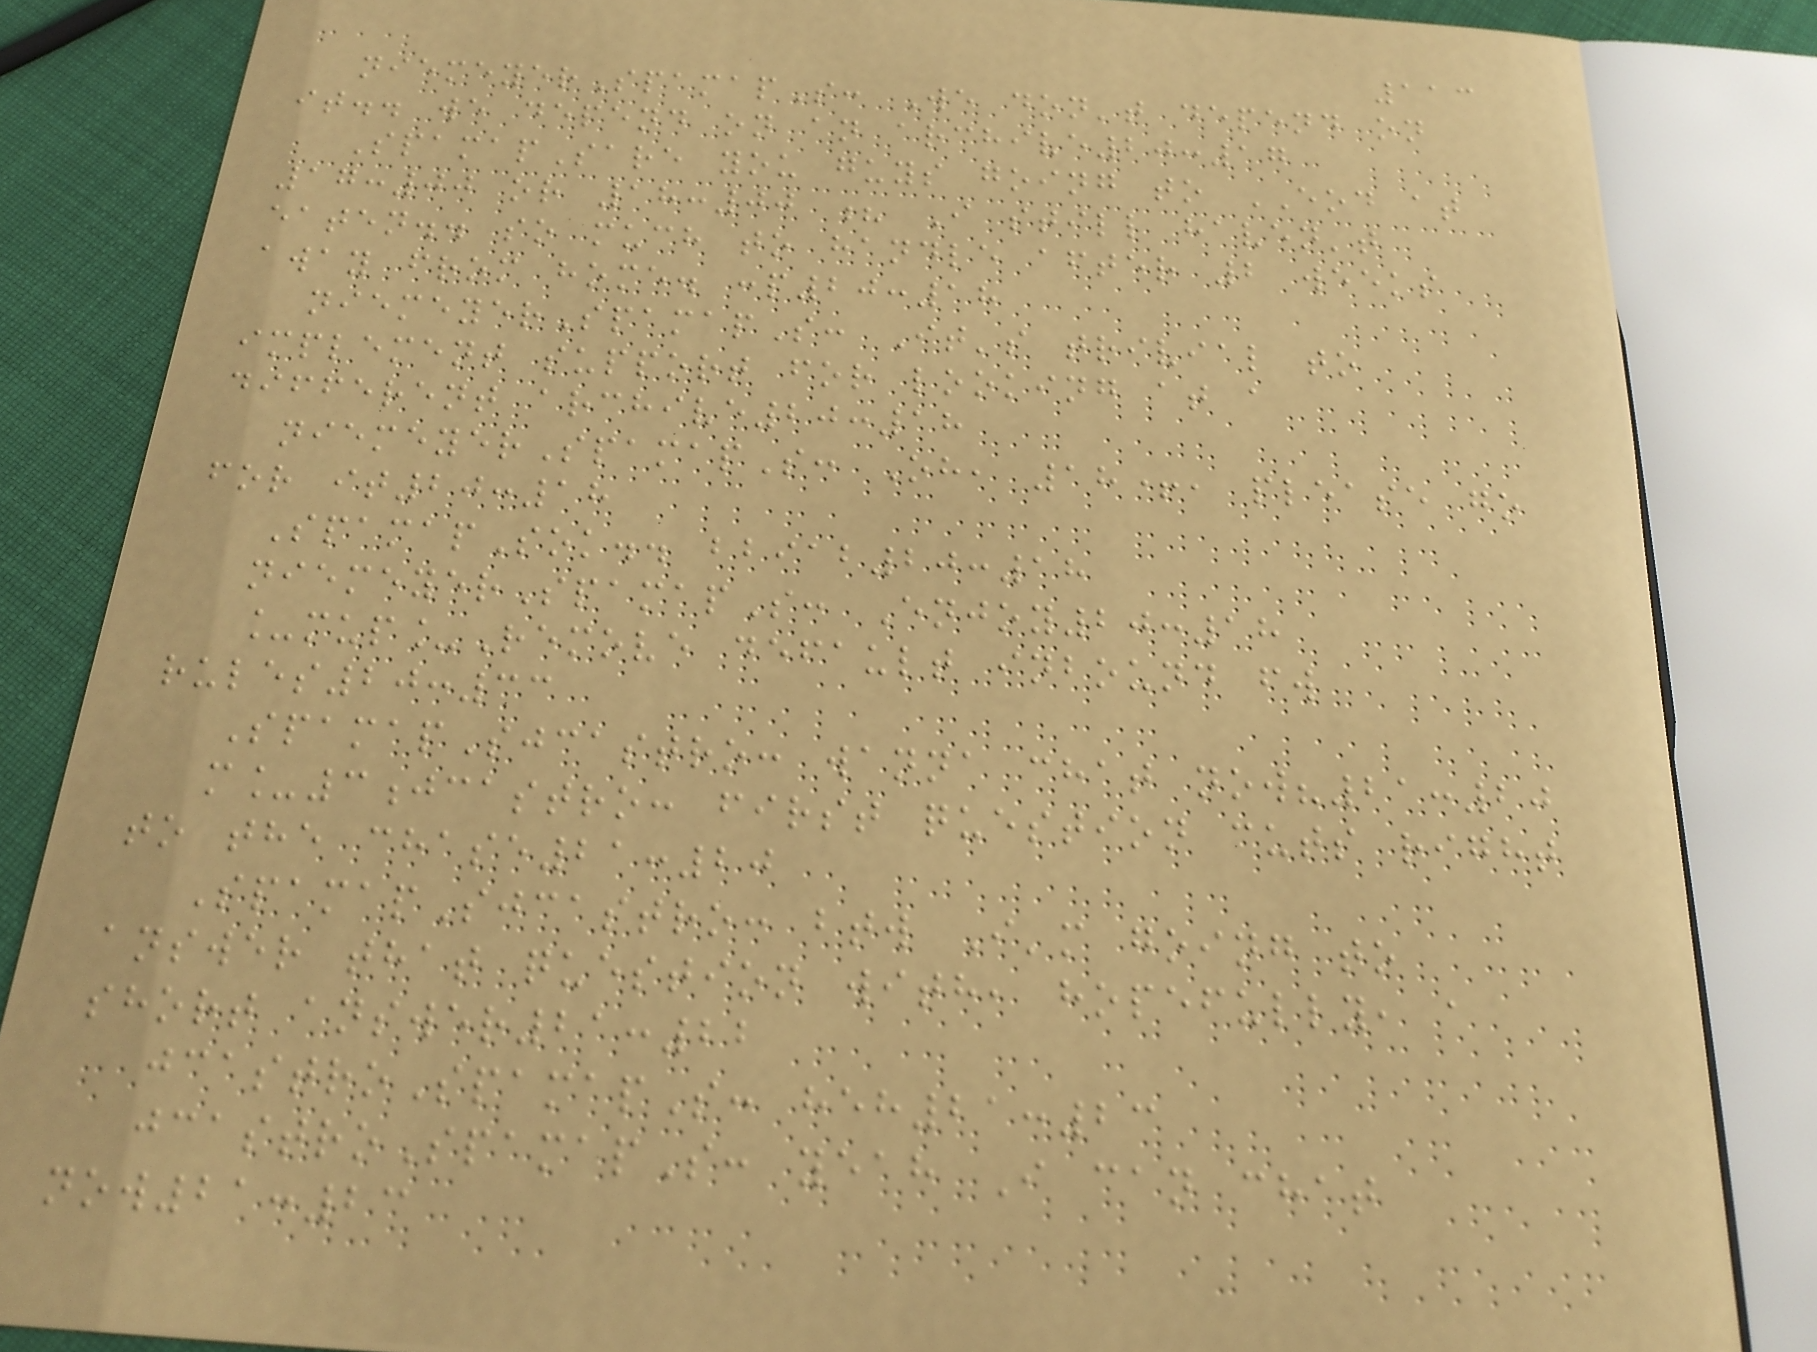113
niemeyerSpamapS: We don't depend on
it.. we depend on an archive20:17
SpamapSare you guys going to EOD at
17:00 or 18:00 ? I still haven't
eaten.. so much to handle after 2 weeks
away from home. :p20:18
niemeyerSpamapS: It's trivial to
implement support for looking at a
different archive20:18
niemeyerSpamapS: Oh, 18+, please go
for it20:18
SpamapSok.. bbiab20:18
niemeyerSpamapS: Enjoy20:18
_mup_Remove default inbound fw
rules20:33
SpamapSjcastro: wanna chat now?21:20
m_3jcastro: first question cuts right
to the chase21:20
SpamapSjcastro: btw I'm going to
answer that question with, hopefully, a
short answer21:22
jcastroSpamapS: heh21:23
jcastroSpamapS: yeah I can chat
now21:23
